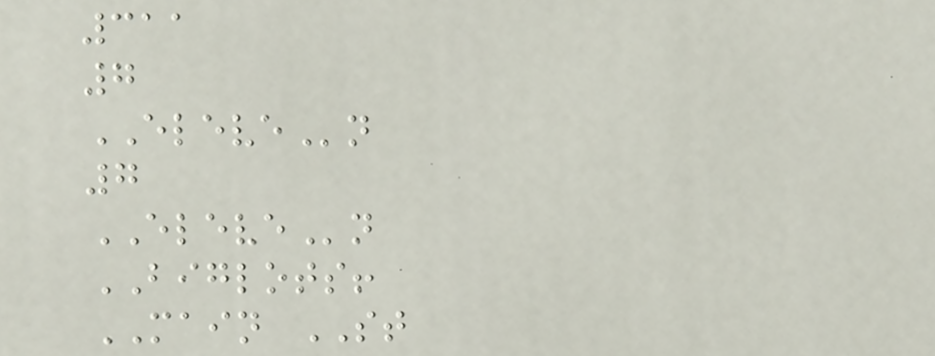311
7
ELEVEn
7
ELEVEn
BIGLOTS!
MAIN ST
